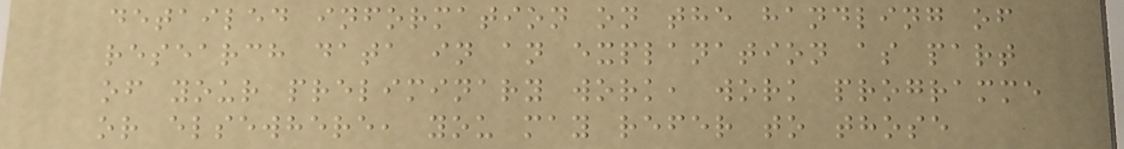detailed information on the handling of
research data in an explanation as part
of your preliminary work, work programme
or elsewhere, you may refer to those
